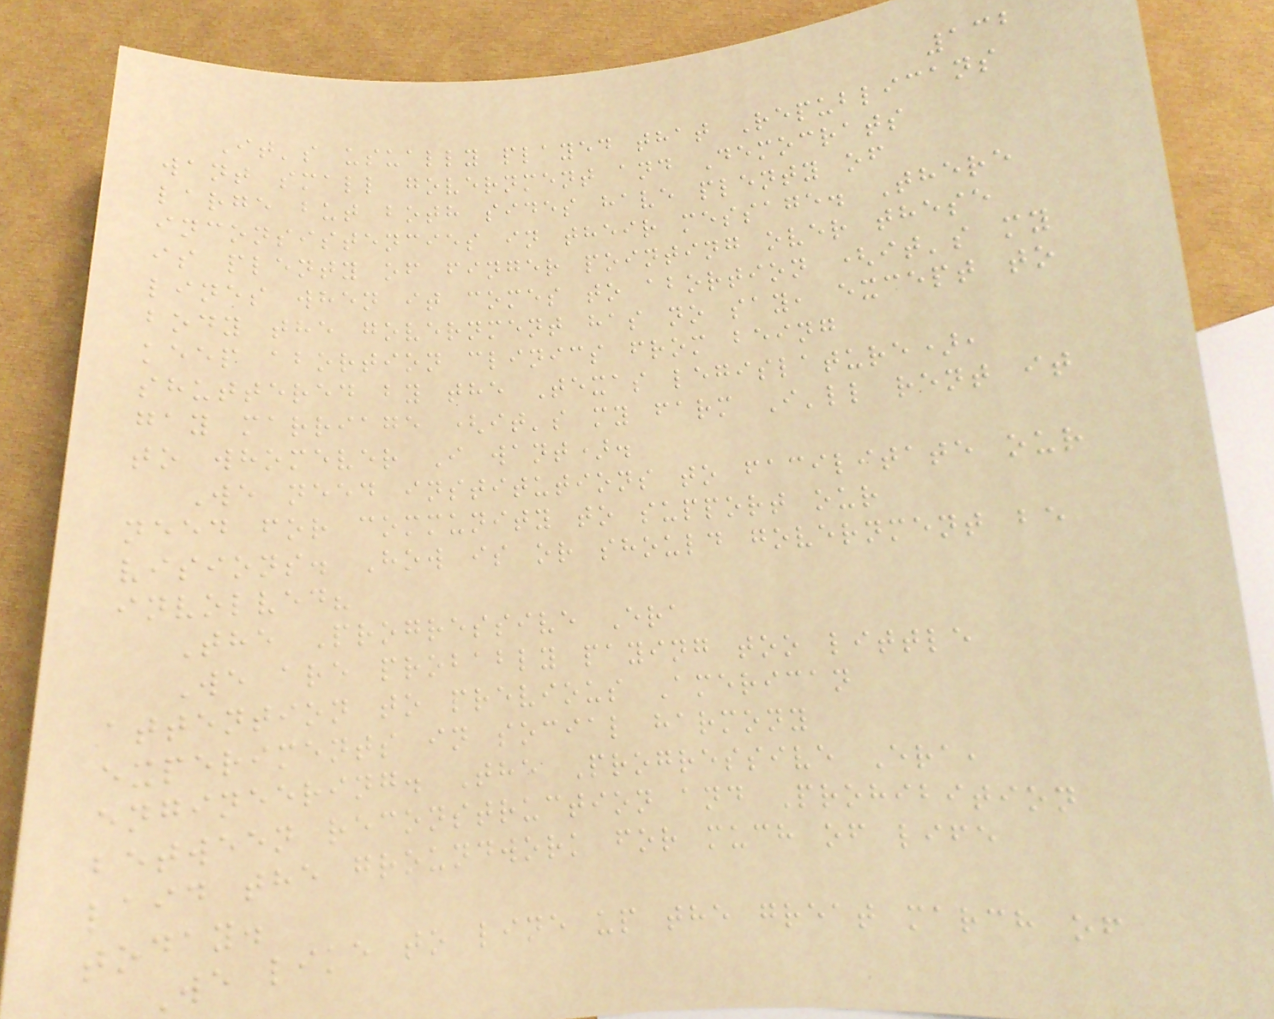132
It's usually played that Republicans
want small government and Democrats
large but both sides have plenty of
inconsistencies in their message. There
is plenty of finger pointing over these
lines when it comes to abortion (it's my
body the government has no say, except to
keep abortion clinics from being
shuttered by the Texas legislature),
gay marriage (it's my farm I'll rent it
to whomever I want).
We need institutions to facilitate our
need for community to support our
visions. How is or should government be
involved?
The Progressive Era
We are probably paying too little
attention to previous American
experiments in social harmony
engineering. The Progressive Era,
between reconstruction and Prohibition
laid the groundwork for much of life
today.
We like to line up the great march of
